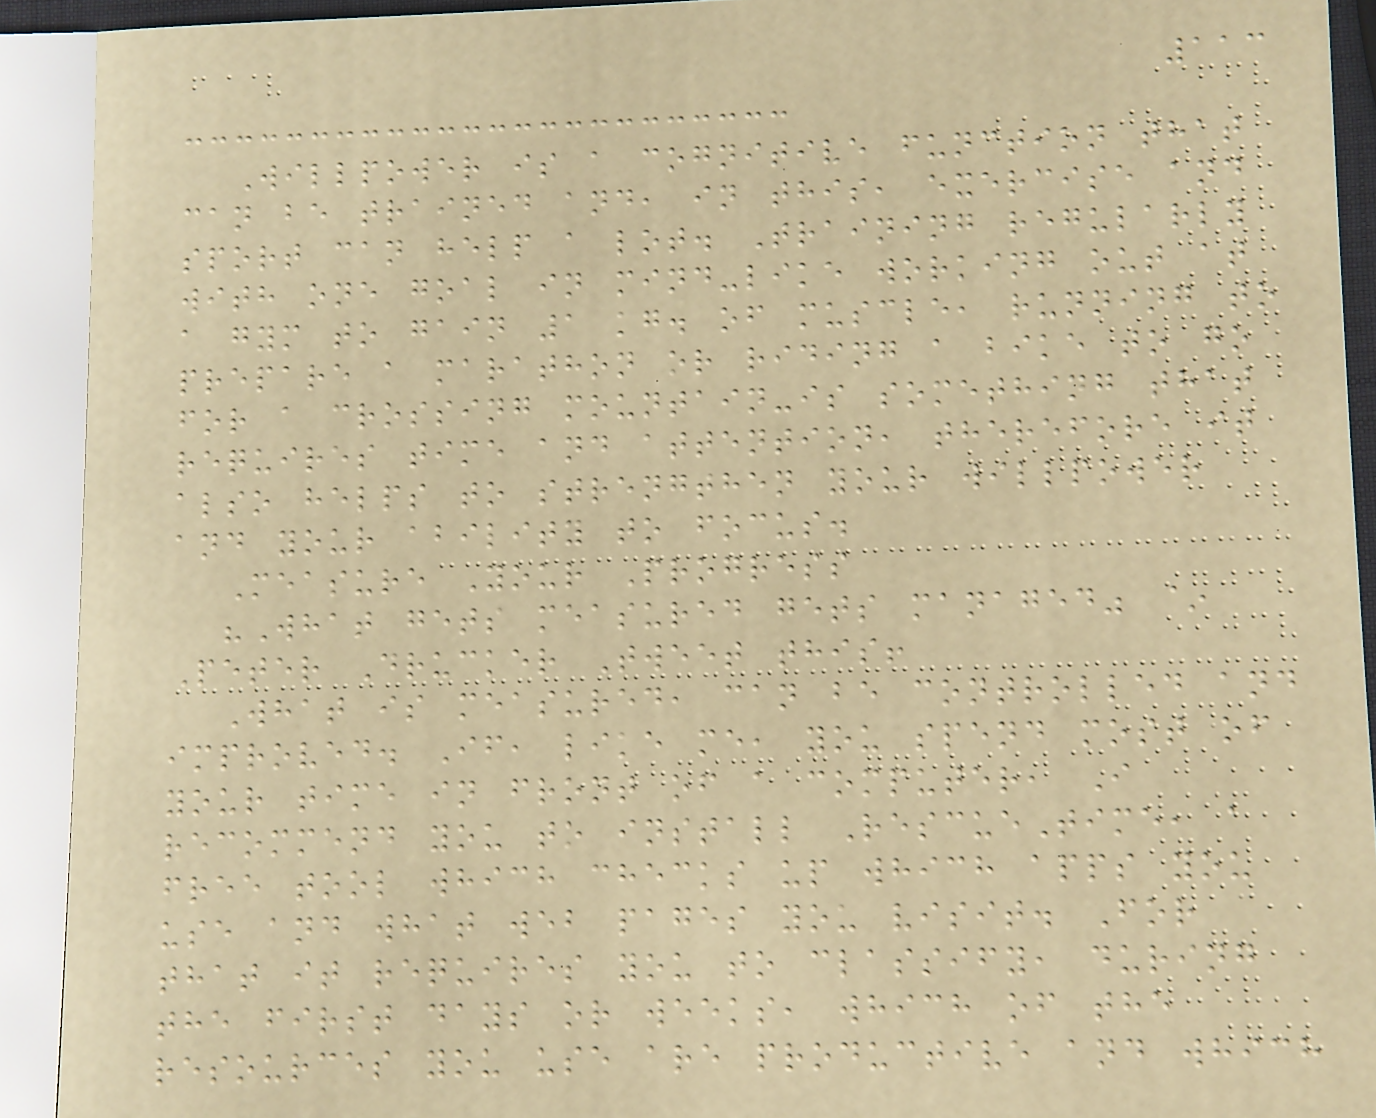113
Willpower is a cognitive function that
can be trained and, in this, exercise and
sport can help a lot. Training regularly
with one goal in mind-like working out at
a gym to gain 1 kg. of muscle, running to
prepare a marathon or riding a bike to go
for a crossing mountain-is something that
requires time and attention, therefore it
also helps to strengthen your willpower
and your ability to focus.
Measure Your Progress
"What gets measured gets managed" ~
Peter Drucker Tweet this!
What is measured, can be controlled and
improved. If, like me, you spend most of
your time in front of a computer, I
recommend you to install RescueTime, a
free tool which checks up which apps you
use and what web pages you visit. For
that it requires you to classify, during
the first days or weeks, which of the
resources you use are productive and which
